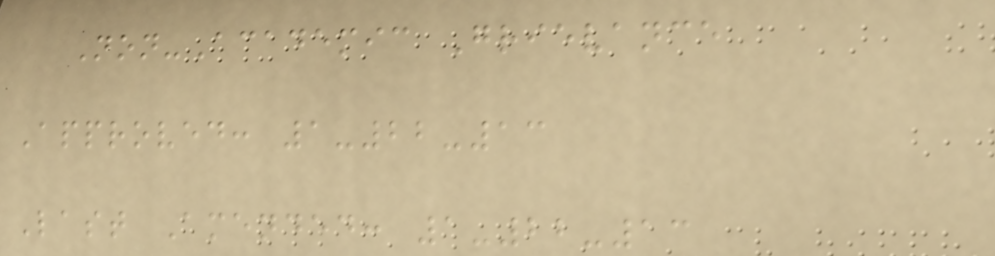Non-Academic Grievance
Approved: 1-22-13
Last Amended: 1-22-13
